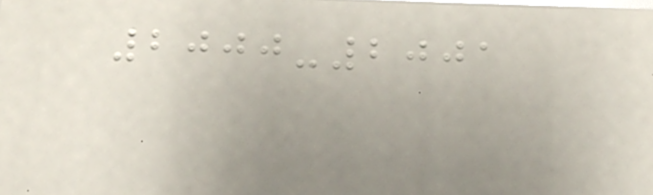2000-2001
